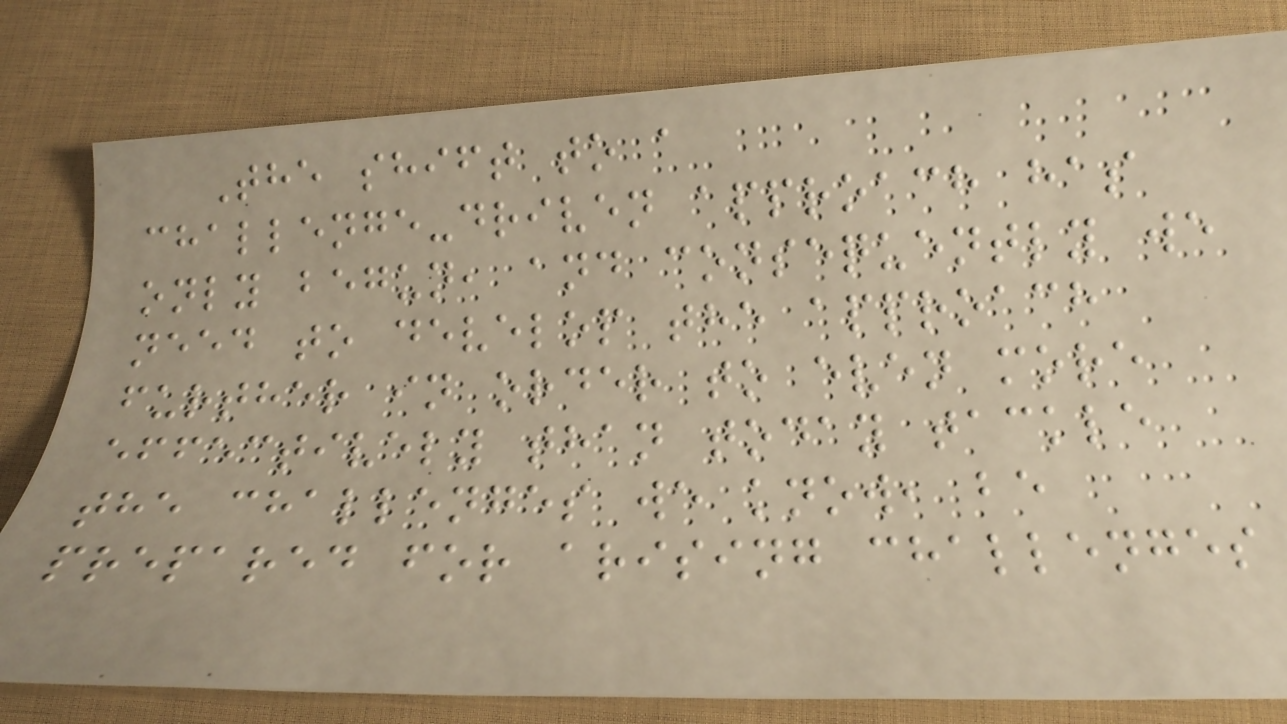The shift to a
challenge-driven approach has
only begun, and consequently we
need to develop the approach
further in order to even more
effectively than today tackle
the challenges we know, be
prepared for arising challenges
